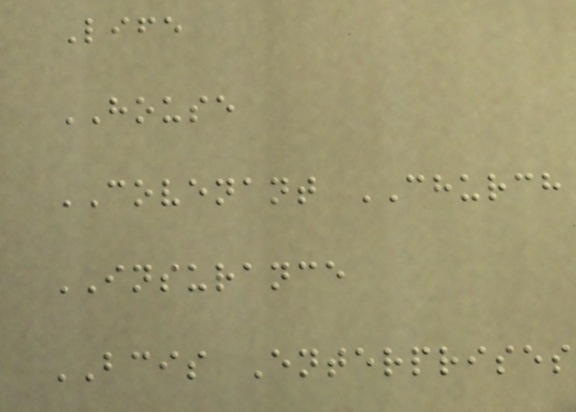Life
HOUSE
COVENANT CHURCH
INSURANCE
BCIS Enterprises
